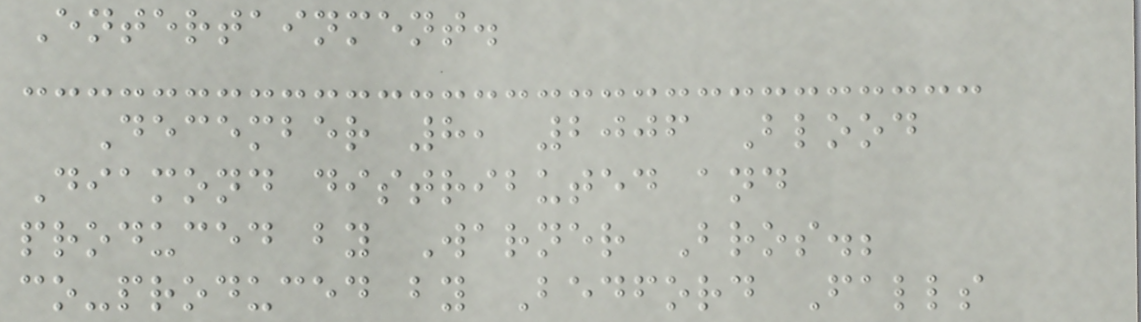Entertainment.
December 8, 2006 Blood
Diamond distributed and
produced by Warner Bros.;
co-produced by Bedford Falls
